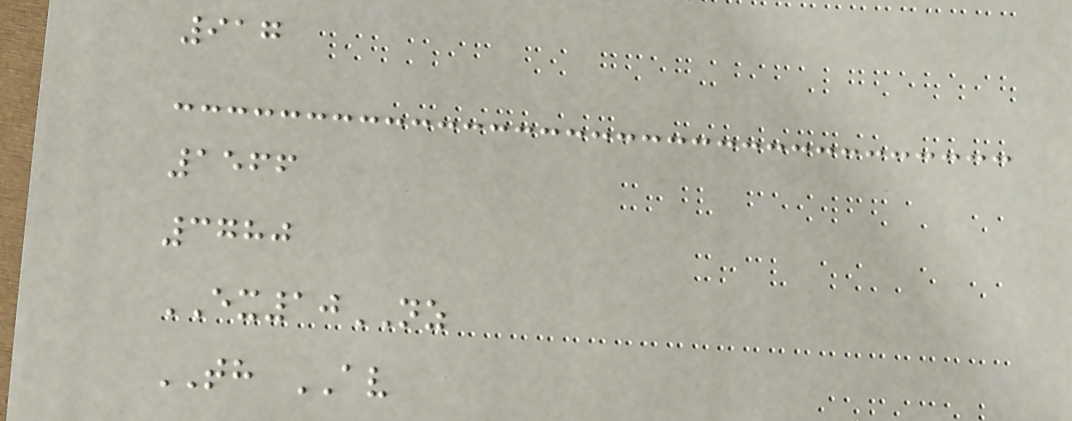917
1566
3780
EX10NZ
TH AV
